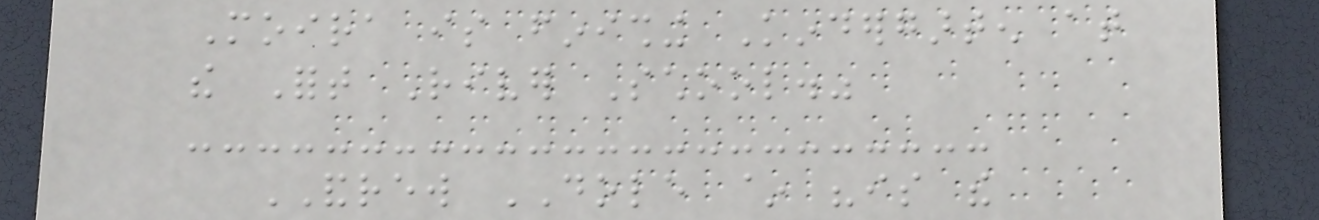Moira is finishing Kindergarten at
the Fort River School."
ANDREW DOLE ~ "is the
